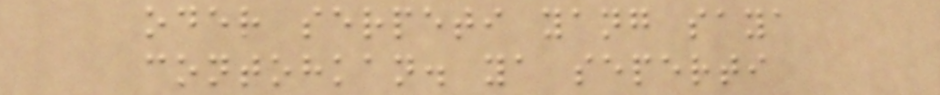oder serpeti yang saya
contohkan. ya seperti
